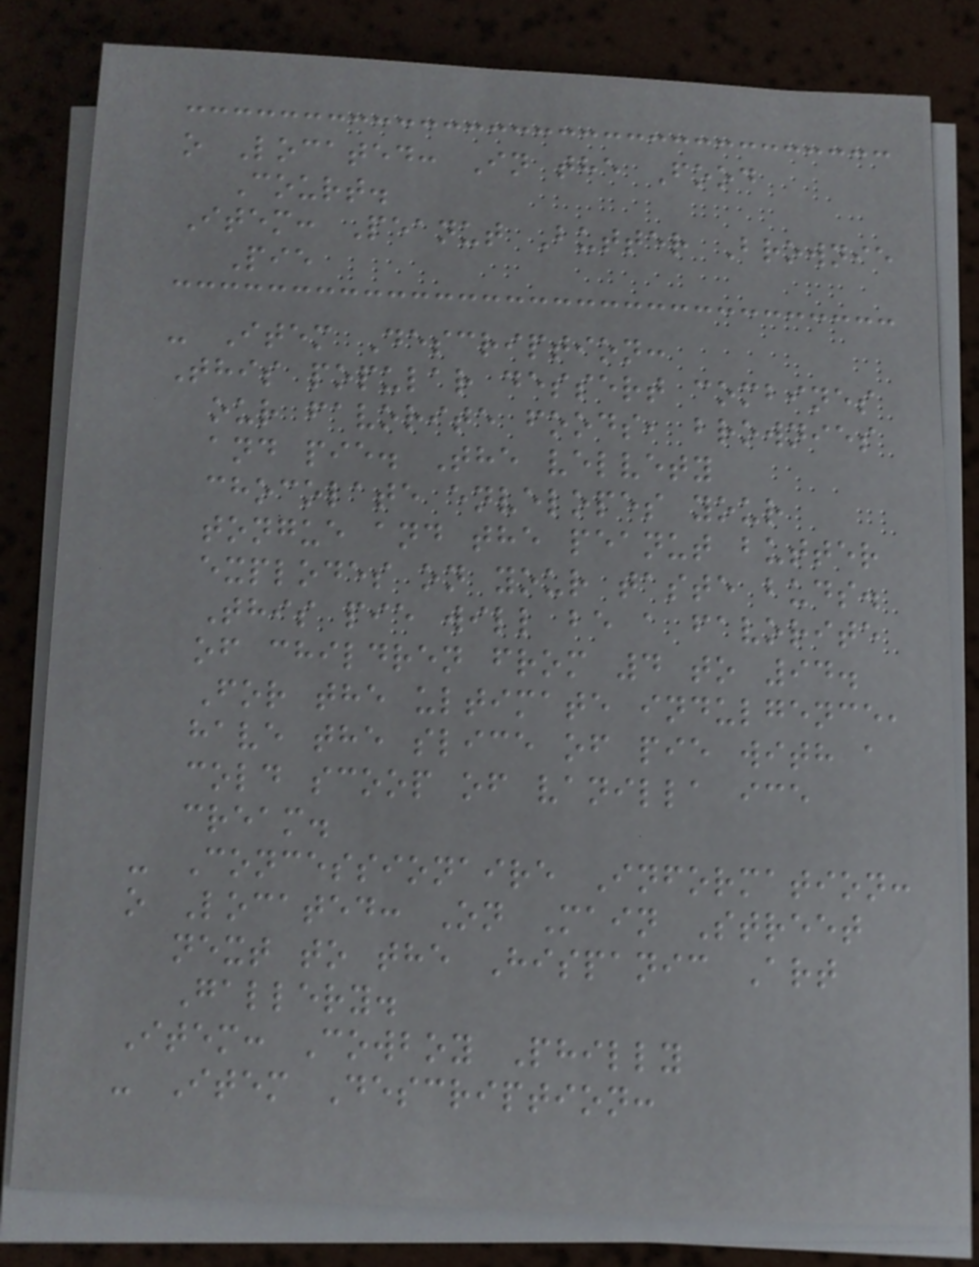o Located: In the Food
Court.
Item: Peanut Butter Brownie
Pie
- Item Description:
This popular dessert combines
our favorite foods, brownies
and pie. The velvety
chocolate envelopes your
tongue and the peanut butter
explodes on your taste buds.
This pie will be a favorite
of children from 4 to 94.
For the ultimate indulgence,
have the slice of pie with a
cold scoop of vanilla ice
cream.
- Concessionaire Information:
o Located: On Main Street
next to the Hispanic Art
Gallery.
Item: Cowboy Philly
- Item Description:
